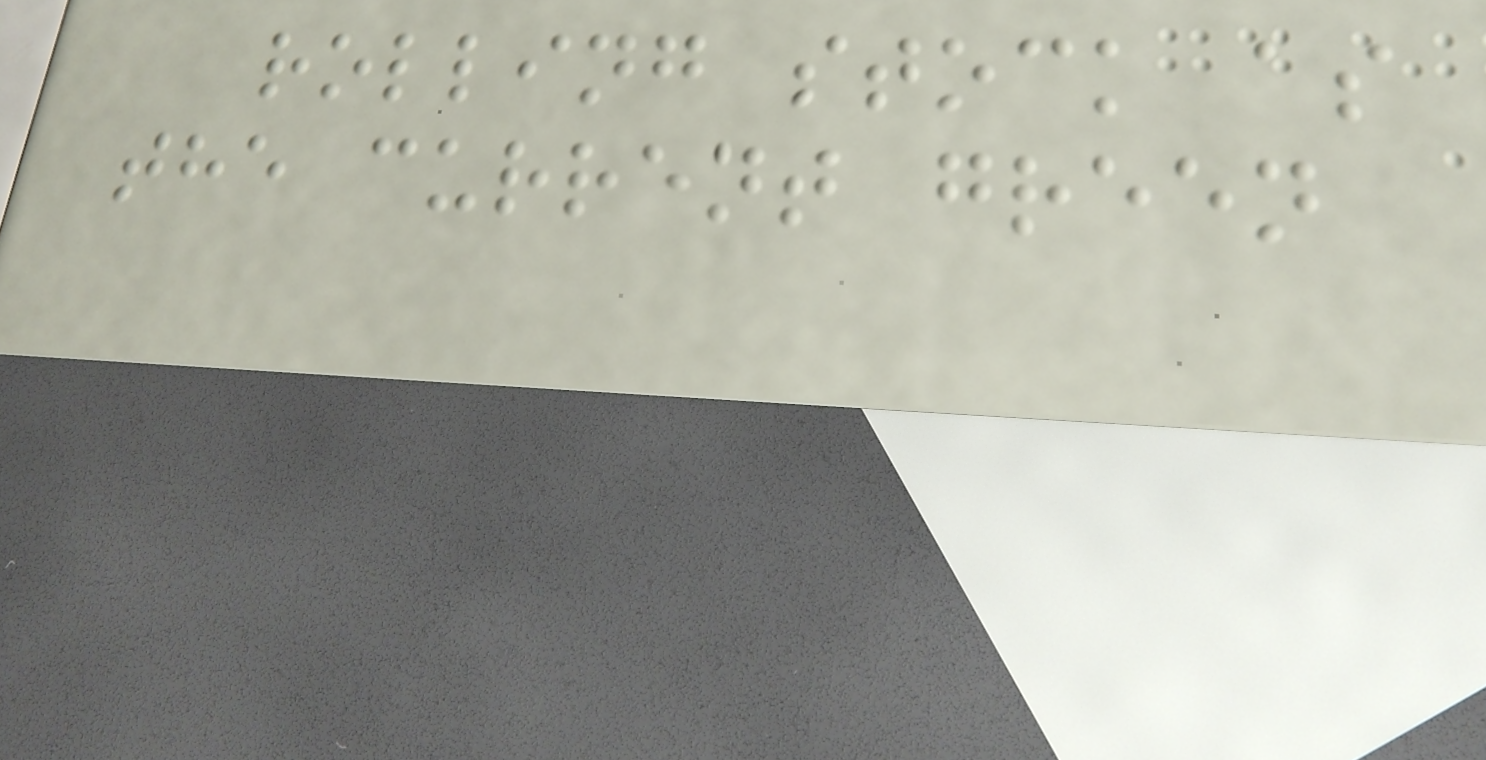rolling stock as
the current green
